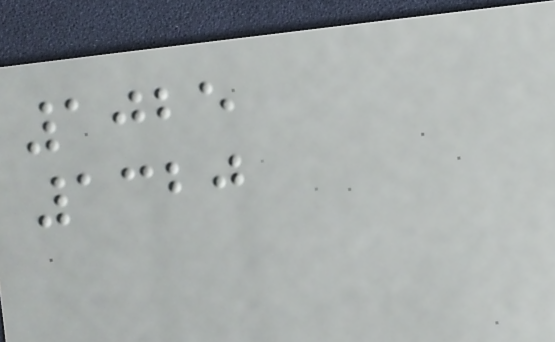1025
1320
